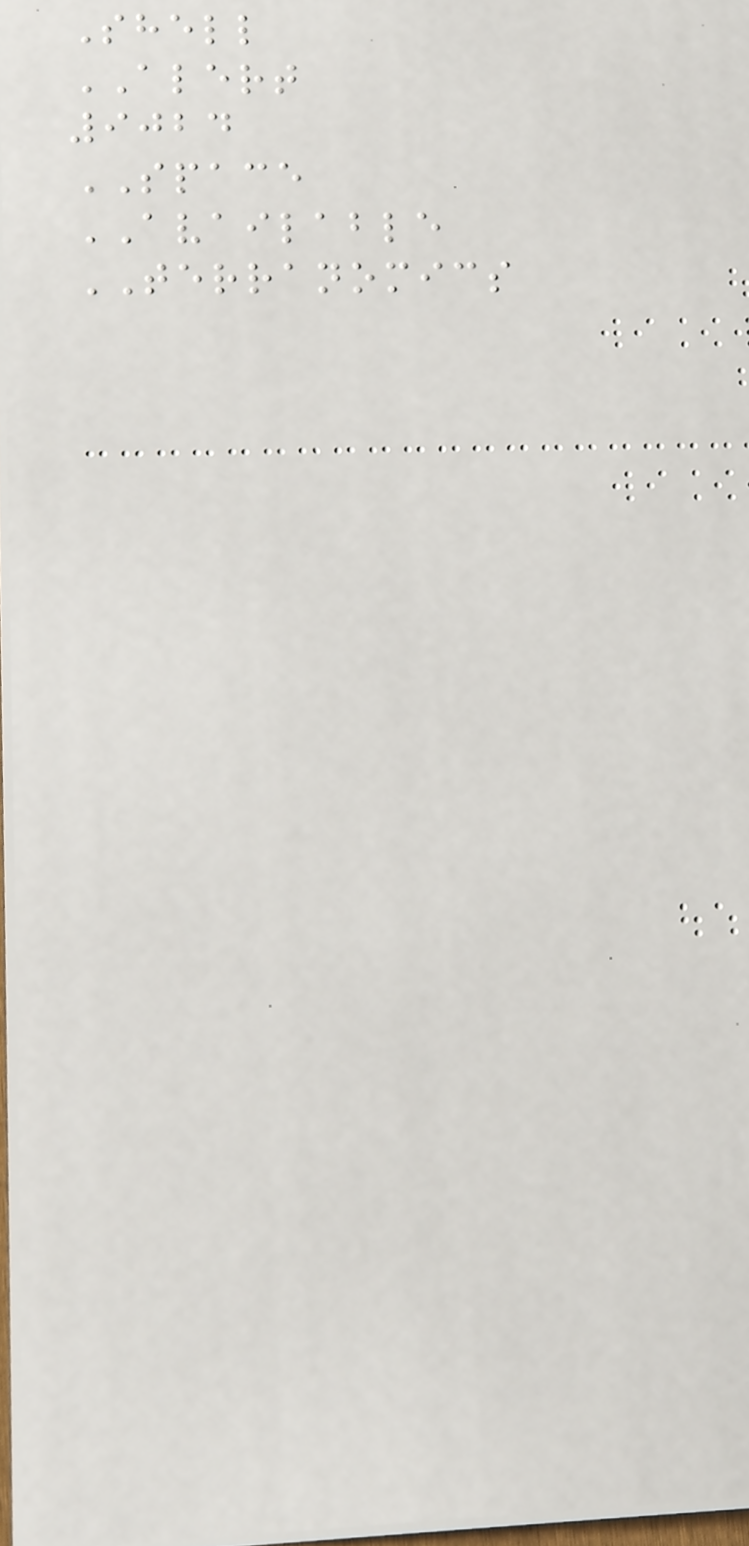Shell
ALERT
9024
SPACE
AVAILABLE
TERRANOMICS
